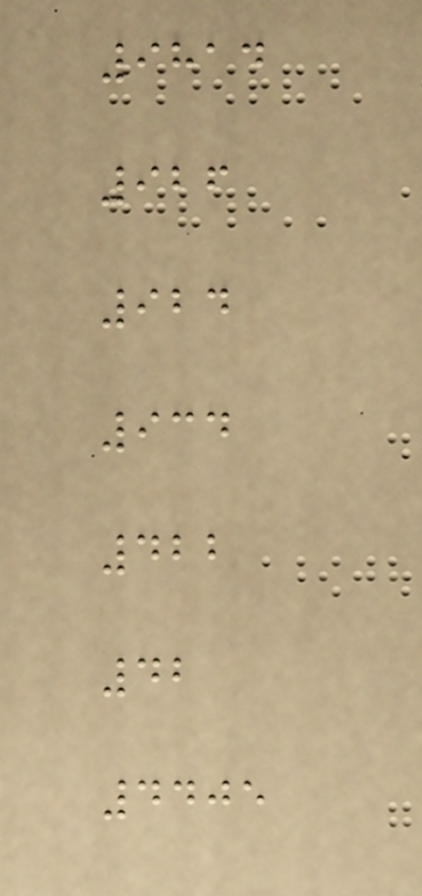9814
926
924
934
422
42
4405
